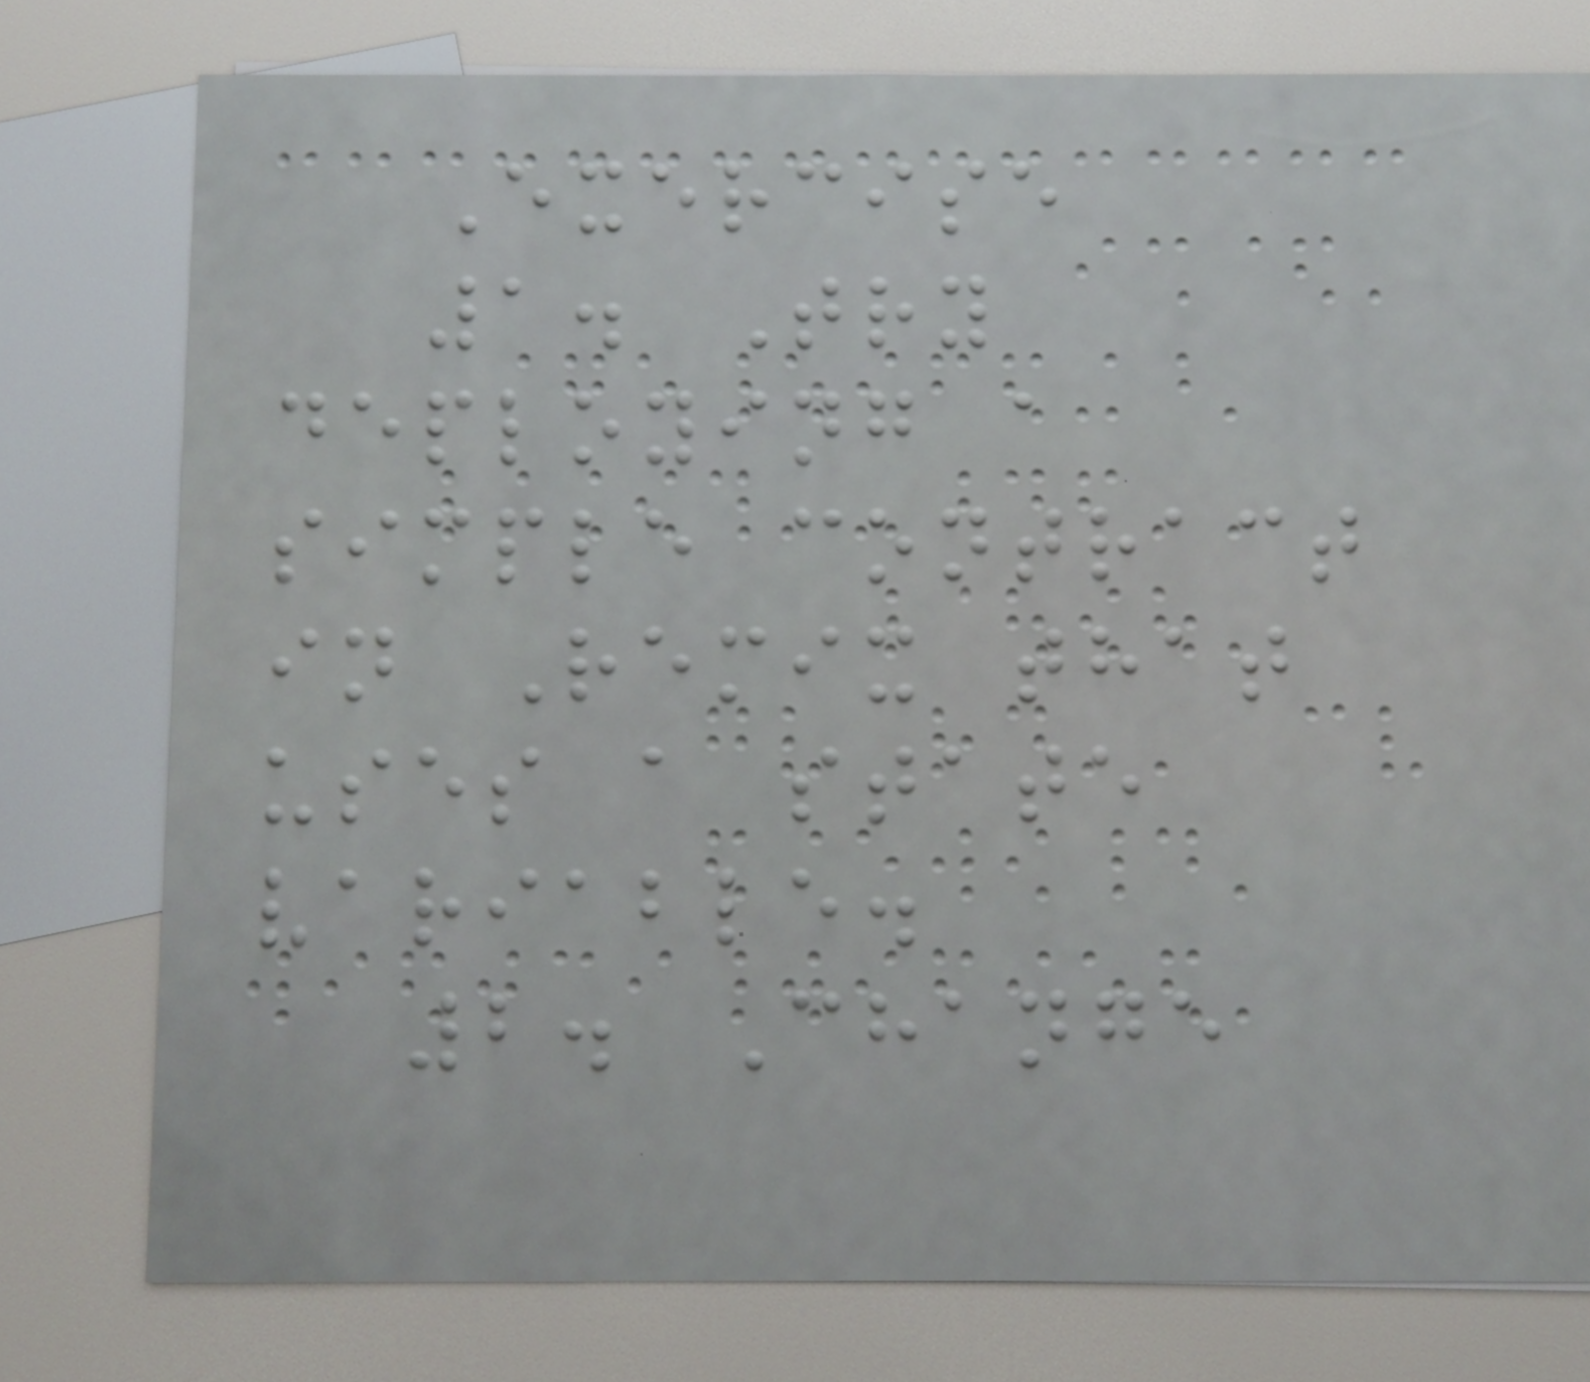Exercise
1. Try
deploying a
simple contract
in Remix that
uses a state
variable.
2. Change
